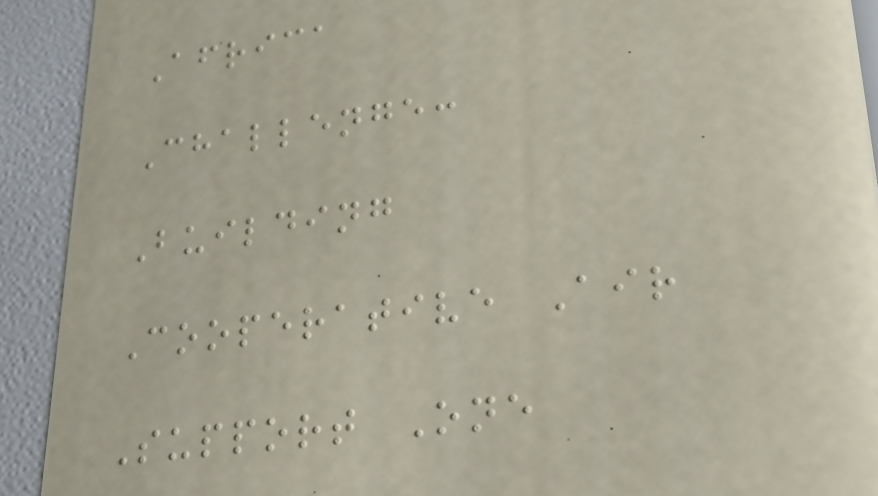Africa
Challenge:
Building
Cooperative Air
Support One
